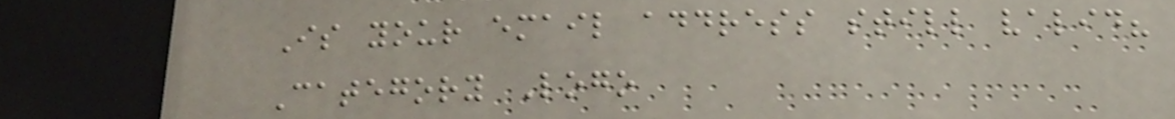Is your email address still valid?
Category Logo
